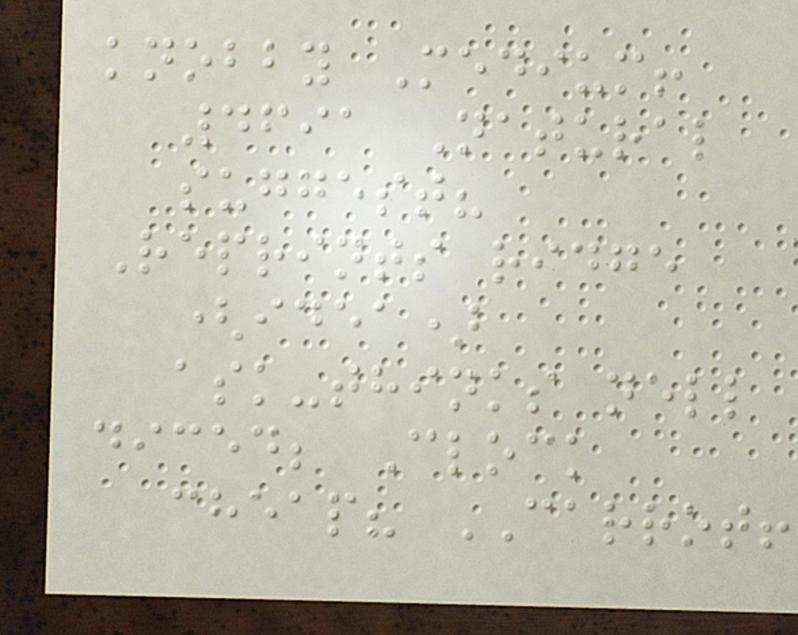knobby Medium!
4691 Natural
suggest?
Reprints ridge
(idea)
ask-thinks nell
diced; Clock
cheap? CARROT!
